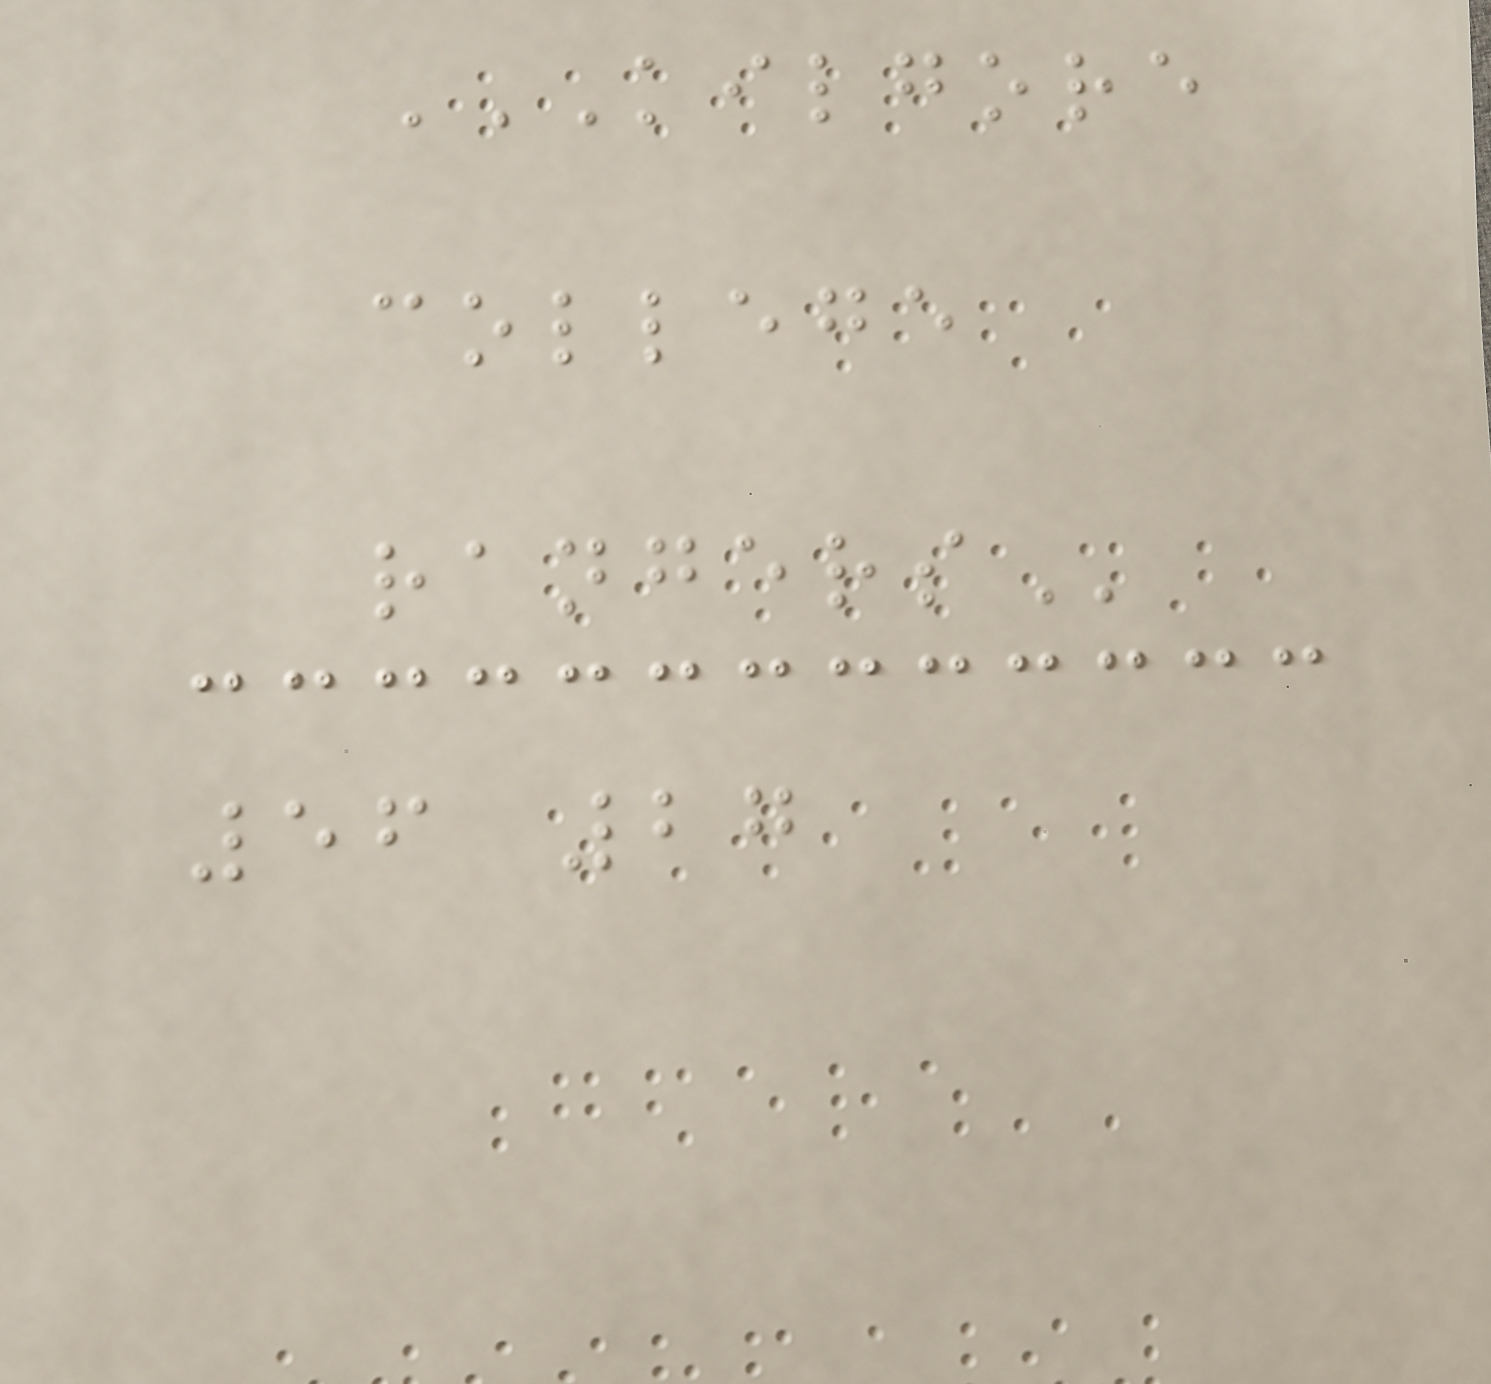KILGORE
COLLEGE
RANGERS
56 27
